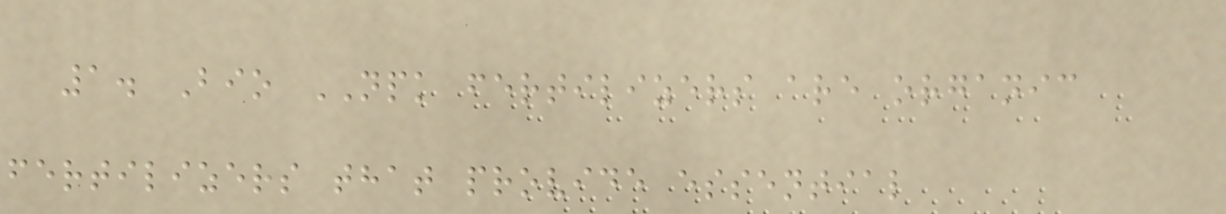1. Bio NPK fertilizers are organic
fertilizers that provide essential
